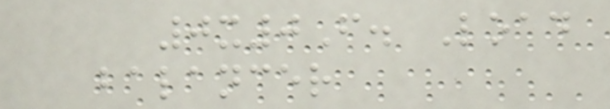0x0F. Load
balancer
